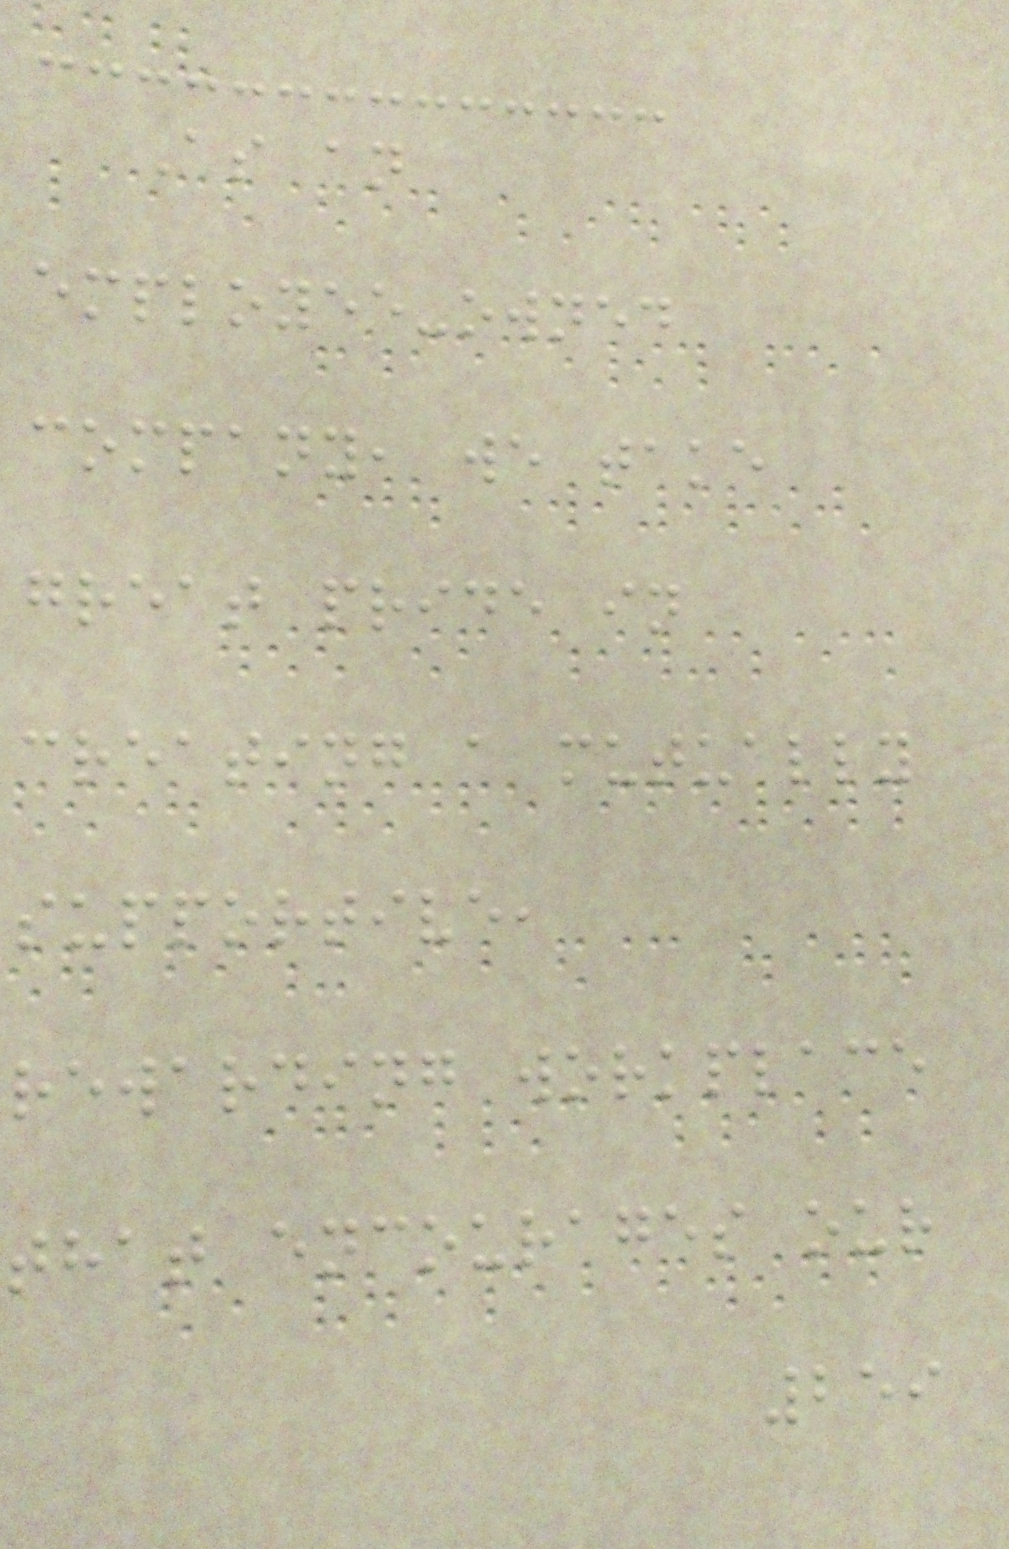As an
employee-owned
company, we take
great pride in
creating a mutually
supportive,
rewarding workplace
that encourages our
259
